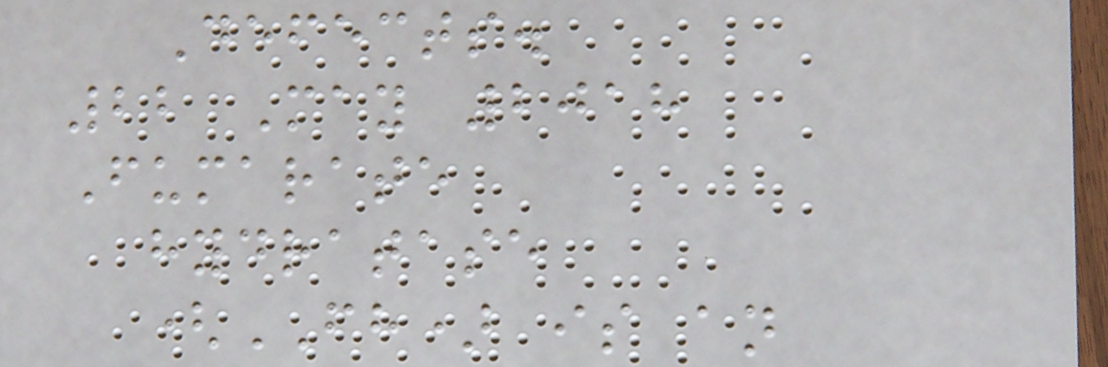Defects.
22 May 2018
Fumarate
hydratase
(FH) is an
